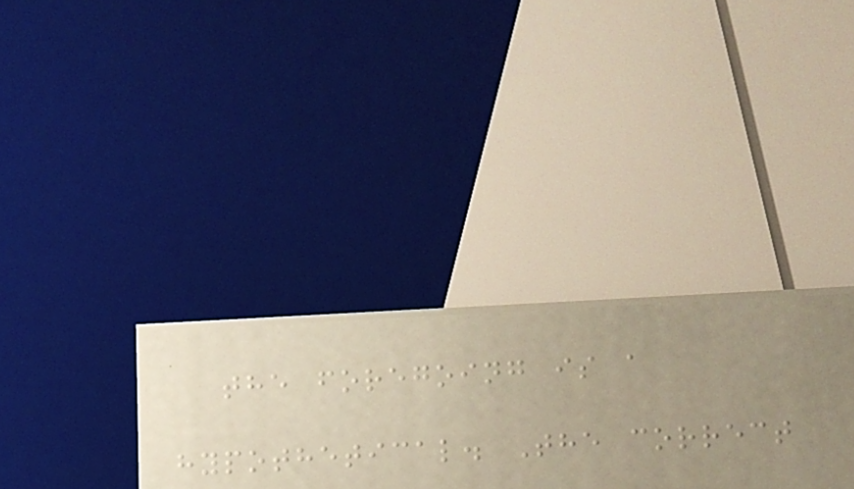the foregoing is a
hypothetical. The correct
